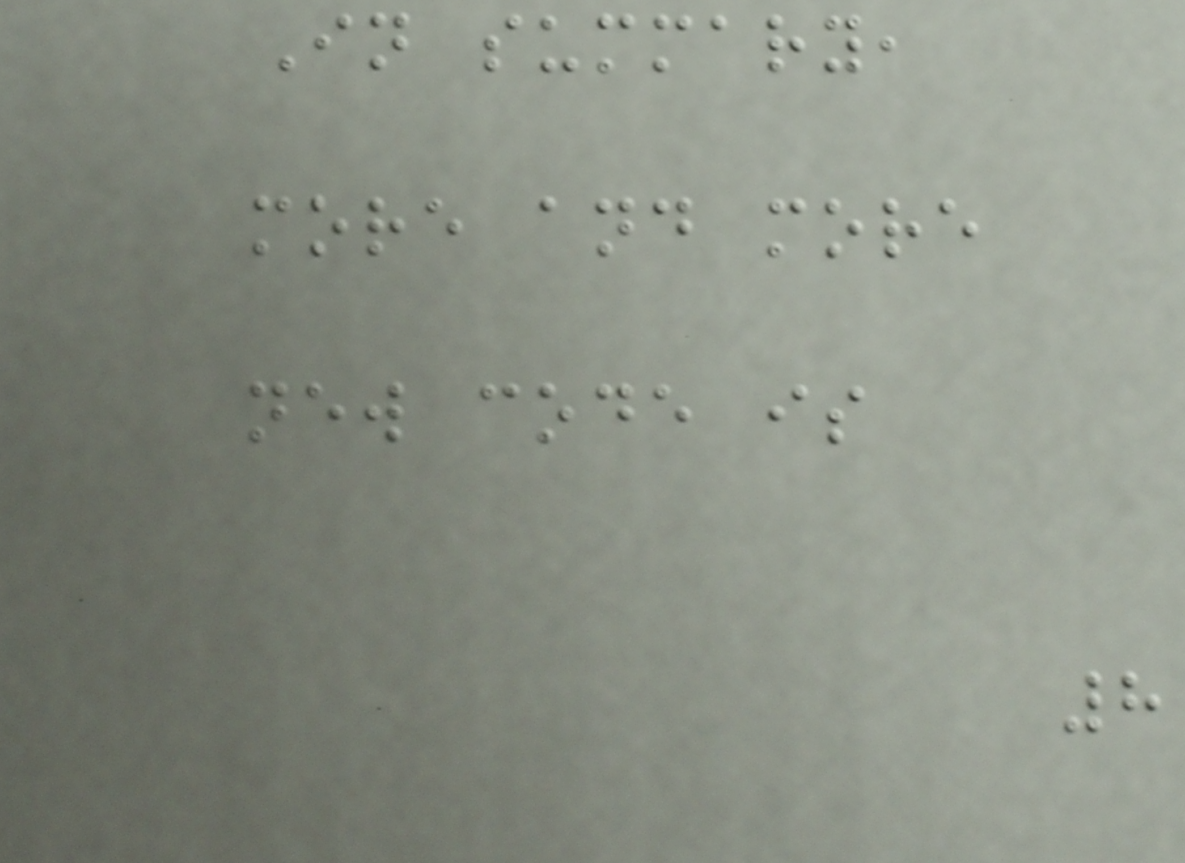In summary,
more and more
new code is
8
